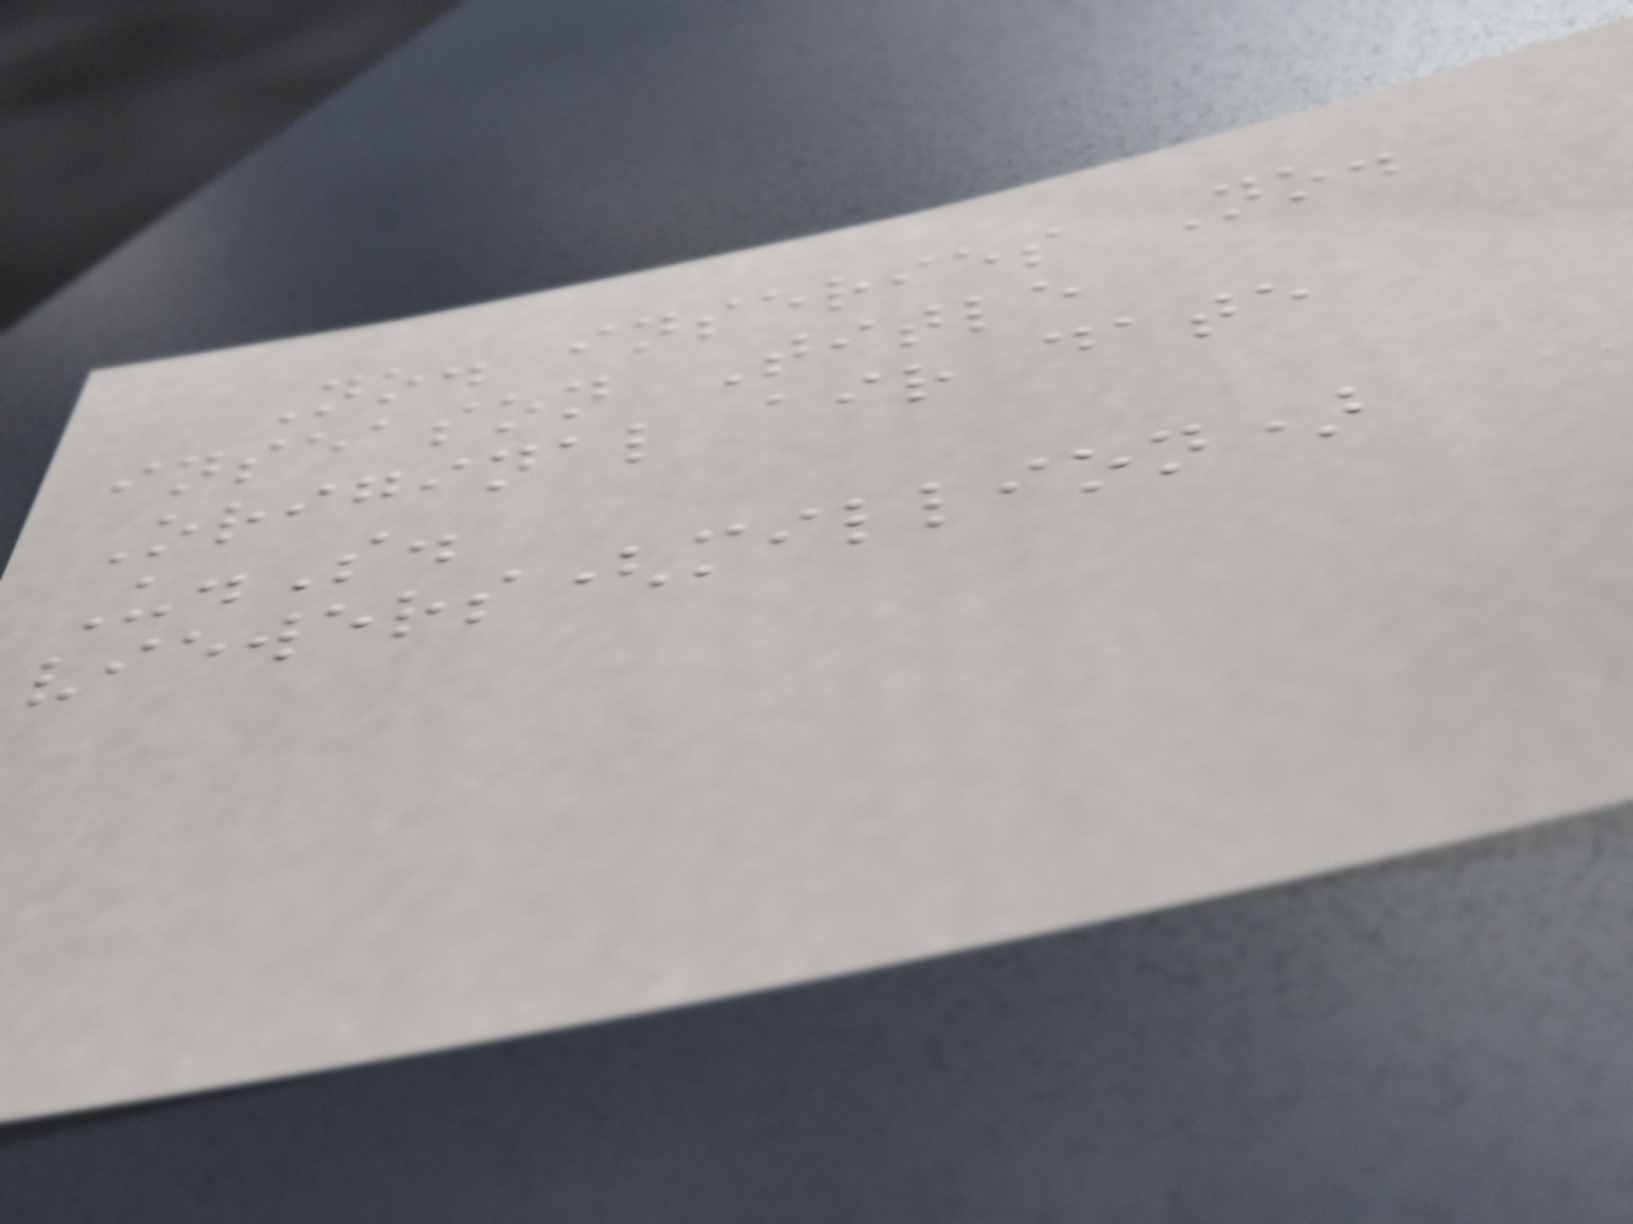No. inseries No.
inseason Title
Original air date
U.S.
viewers(million)
